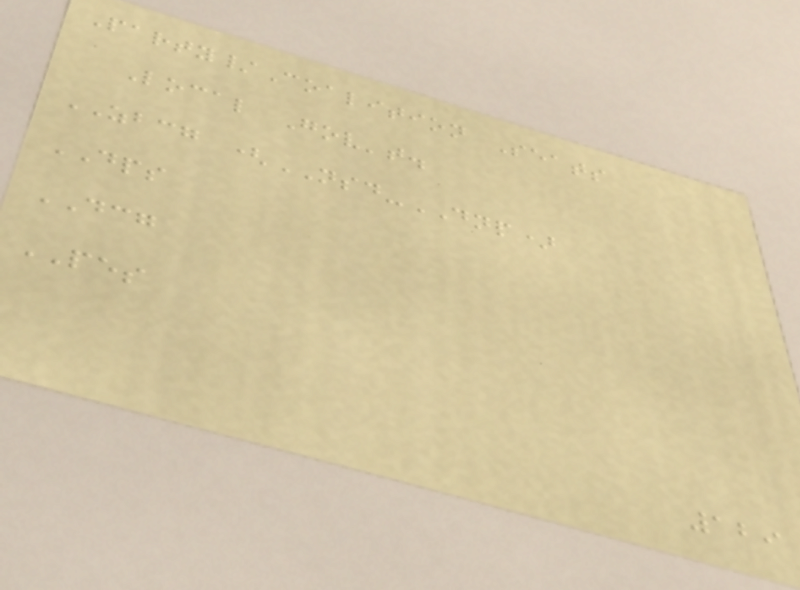Party/Coalition Seats
Local Gov't.
ZBCG (NSD-DNP)
DPS
DCG
PES
129
